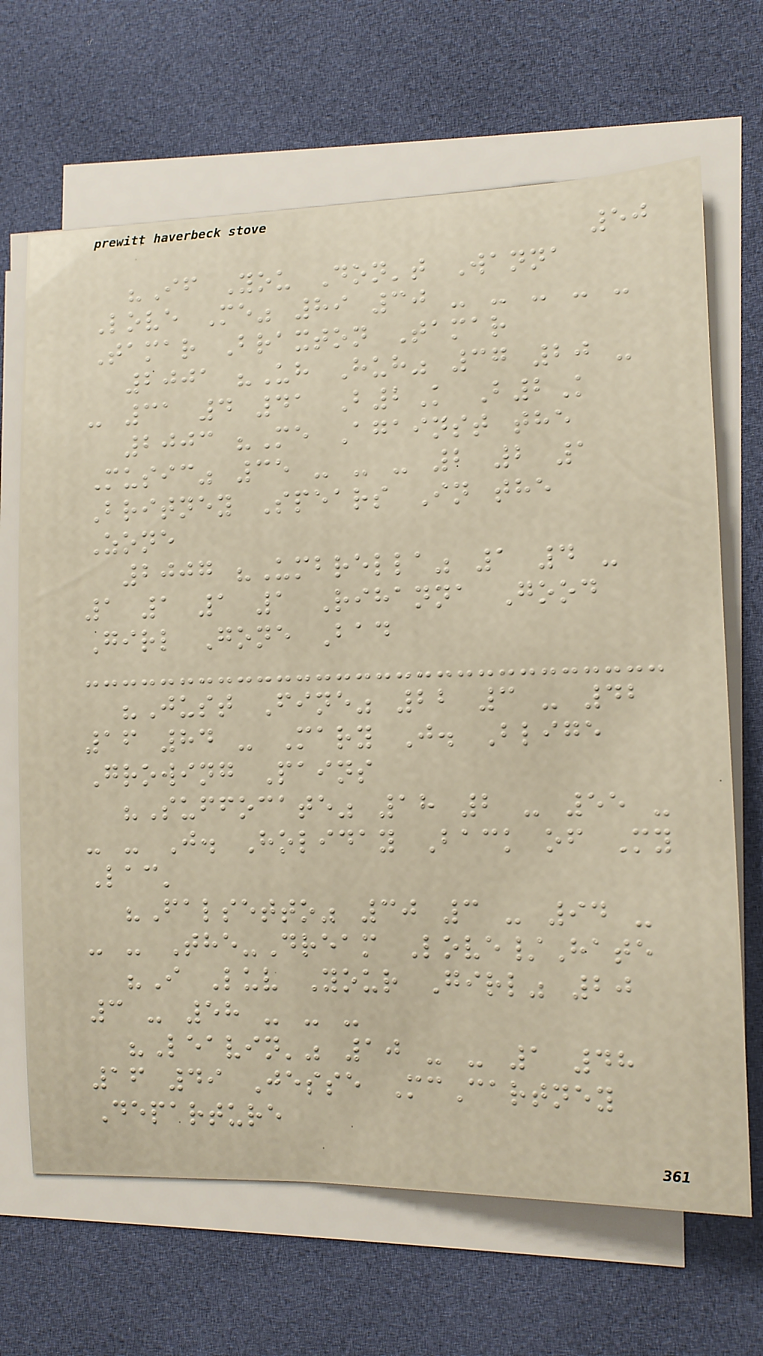50
"If You Don't Wanna
Love Me" 89 30 - - - - -
Tamar Braxton Tamar
2001 "Uh Huh" 37 20 -
- 31 4 41 B2K B2K
2003 "Me Against the
Music" 35 - - - 2 2 1
Britney Spears In the
Zone
2007 "Umbrella" 1 4 -
1 1 1 1 Rihanna Good
Girl Gone Bad
"Just Fine" 22 3 - 42
16 84 - Mary J. Blige
Growing Pains
"Suffocate" 18 2 - 55 -
- - J. Holiday Back of My
Lac'
"Falsetto" 30 3 - 94 -
- - The-Dream Love/Hate
"I Luv Your Girl" 20
3 - 58 - - -
"Leavin'" 10 - - 1 48
16 49 Jesse McCartney
Departure
